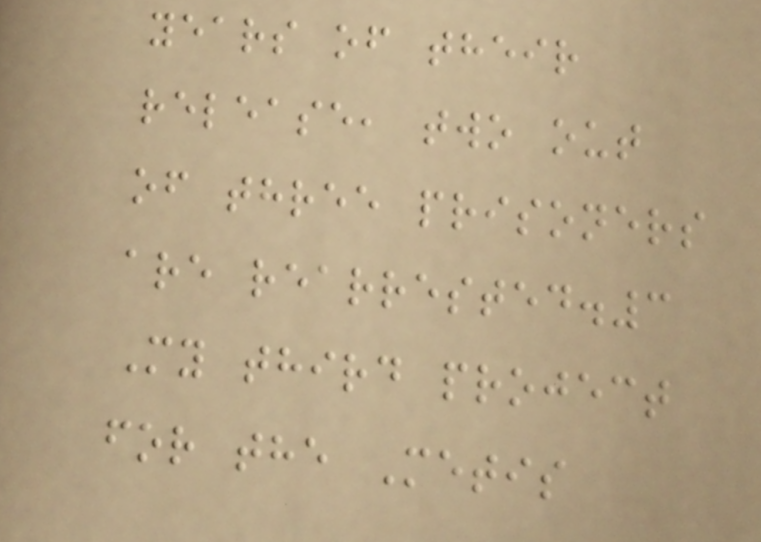years of their
release, two out
of three prisoners
are rearrested.3
My third project
for the Metis
